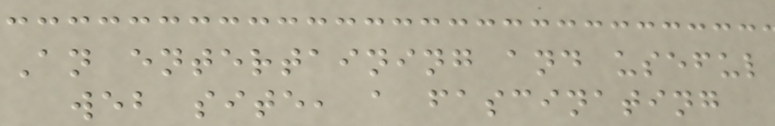An entertaining and useful
web site, a fascinating
